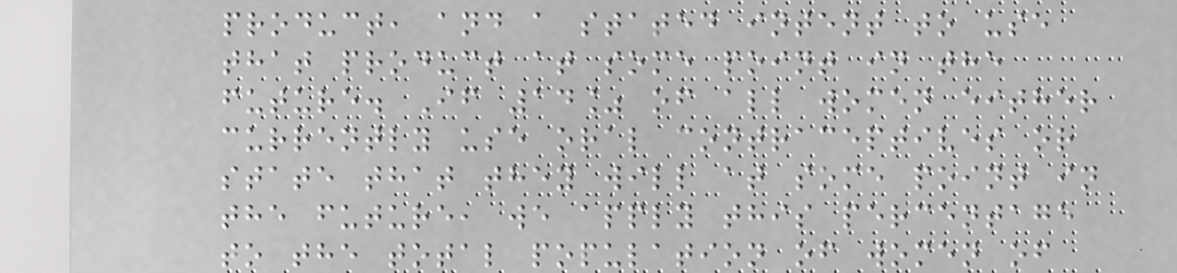product, and a stated intent to use
that product at some point in the
future. If 14% of all women either
currently use oral contraceptives or
state that they will at some point in
the future, we apply this percentage
to the total population of women of
